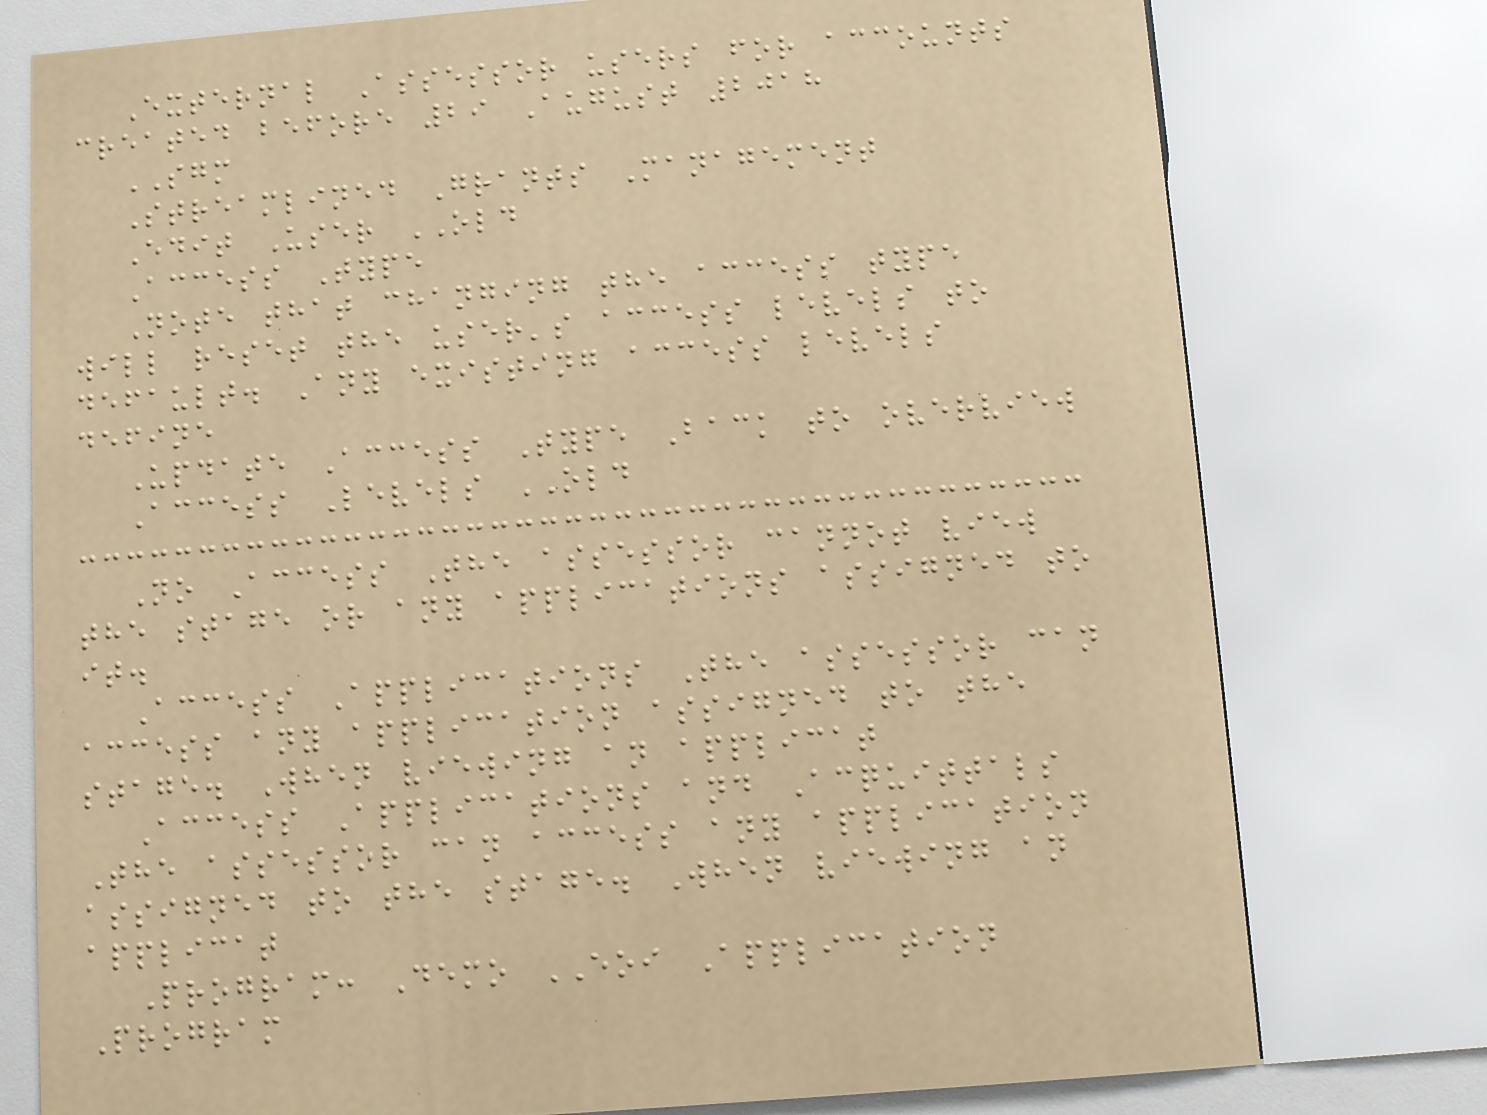External Assessor users for accounts
created before 29 August 2018
SGM
Streamlined Grants Management
Edit User OLD
Access Type
Note that changing the access type
will reset the user's access levels to
default. Any existing access levels
define
Update Access Type Back to overview
Access Levels OLD
No Access The assessor cannot view
the stage or any applications assigned to
it.
Access Applications The assessor can
access any application assigned to the
stage. When viewing an applicat
Access Applications and Acquittals
The assessor can access any application
assigned to the stage. When viewing an
applicat
Program: Demo EOI Application
Program
